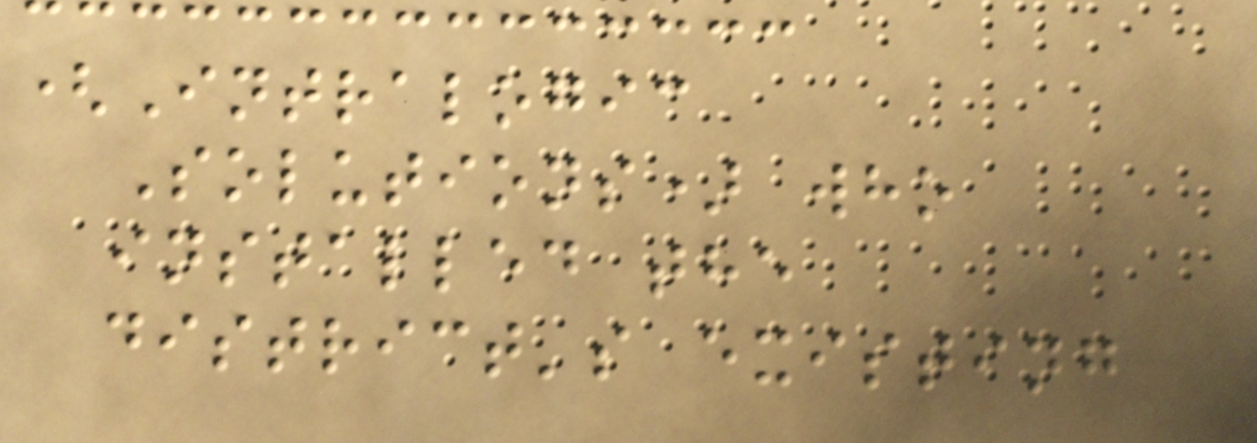(Intralogic
Solutions) who
installed the
district's existing
